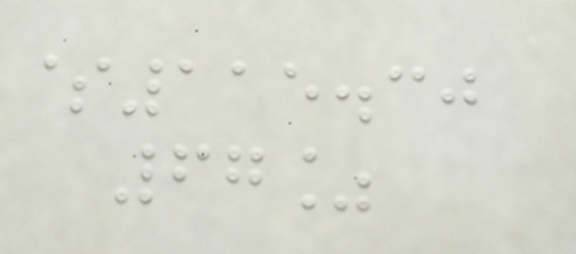$115.30
67%
